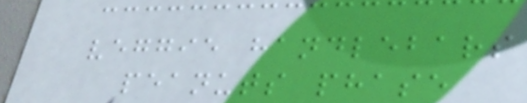veggie handlebars
peanuts phase
